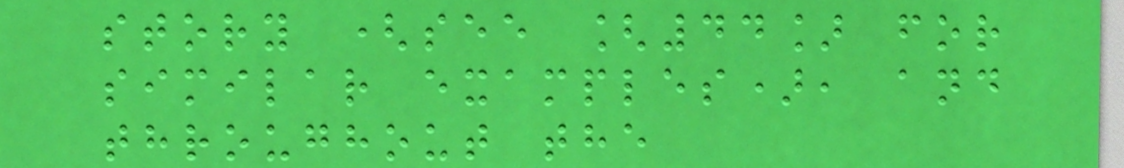story (see [44] for
similar examples), and
throughout the
